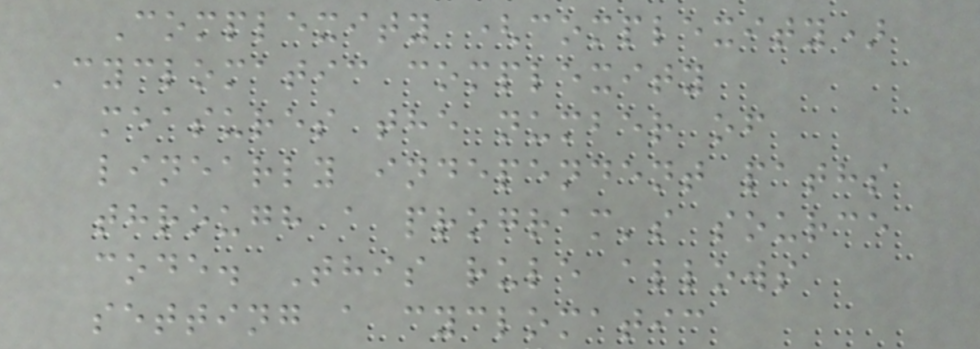Complexity (complexity)
Cyclomatic complexity
measures the number of
linearly independent paths
through a program's source
code. This rule allows
setting a cyclomatic
